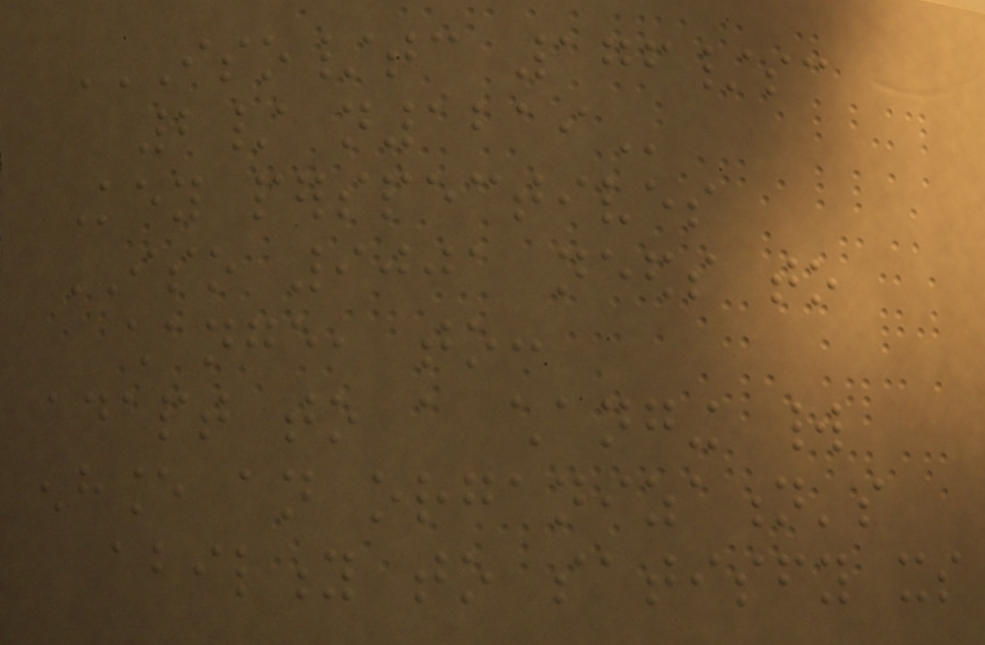ISO/TC 176/SC
2/ N1219
Key perspectives
ISO 9001 needs to
change, to:
adapt to a changing world
enhance an organization's
ability to satisfy its
